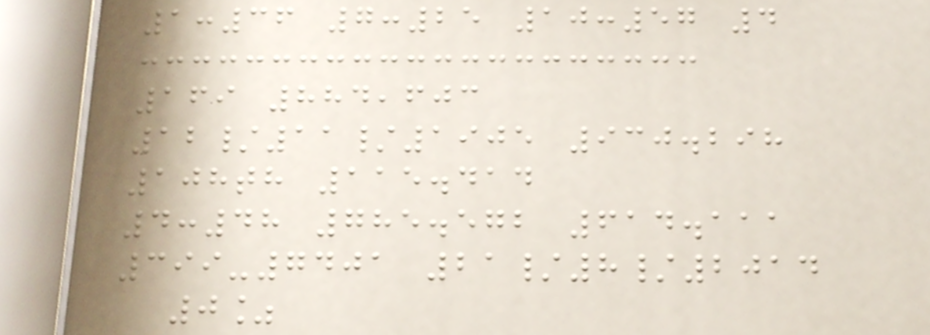1:36 7:25 10:57 4
169 884,603
12/11/1905 930.298
108th 115.414
4:48 785.572 614.111
399-7401 21/8/2014
0%
